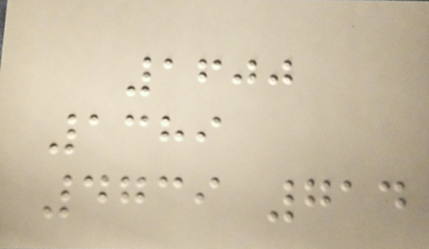1600
1389
4739 714
